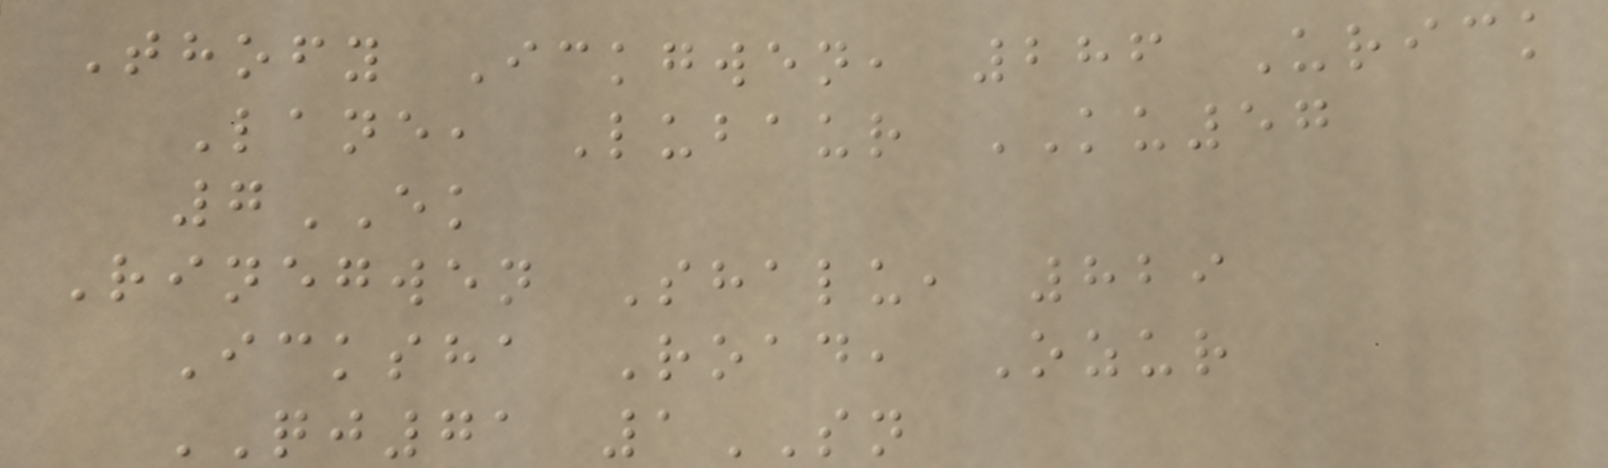Thofy Ickgwen, 286 Urick
Lane, Lubaur KU57
7EK
Rinegwen Shalu, 829
Icksha Road, Ozur
QJ71 1SN
